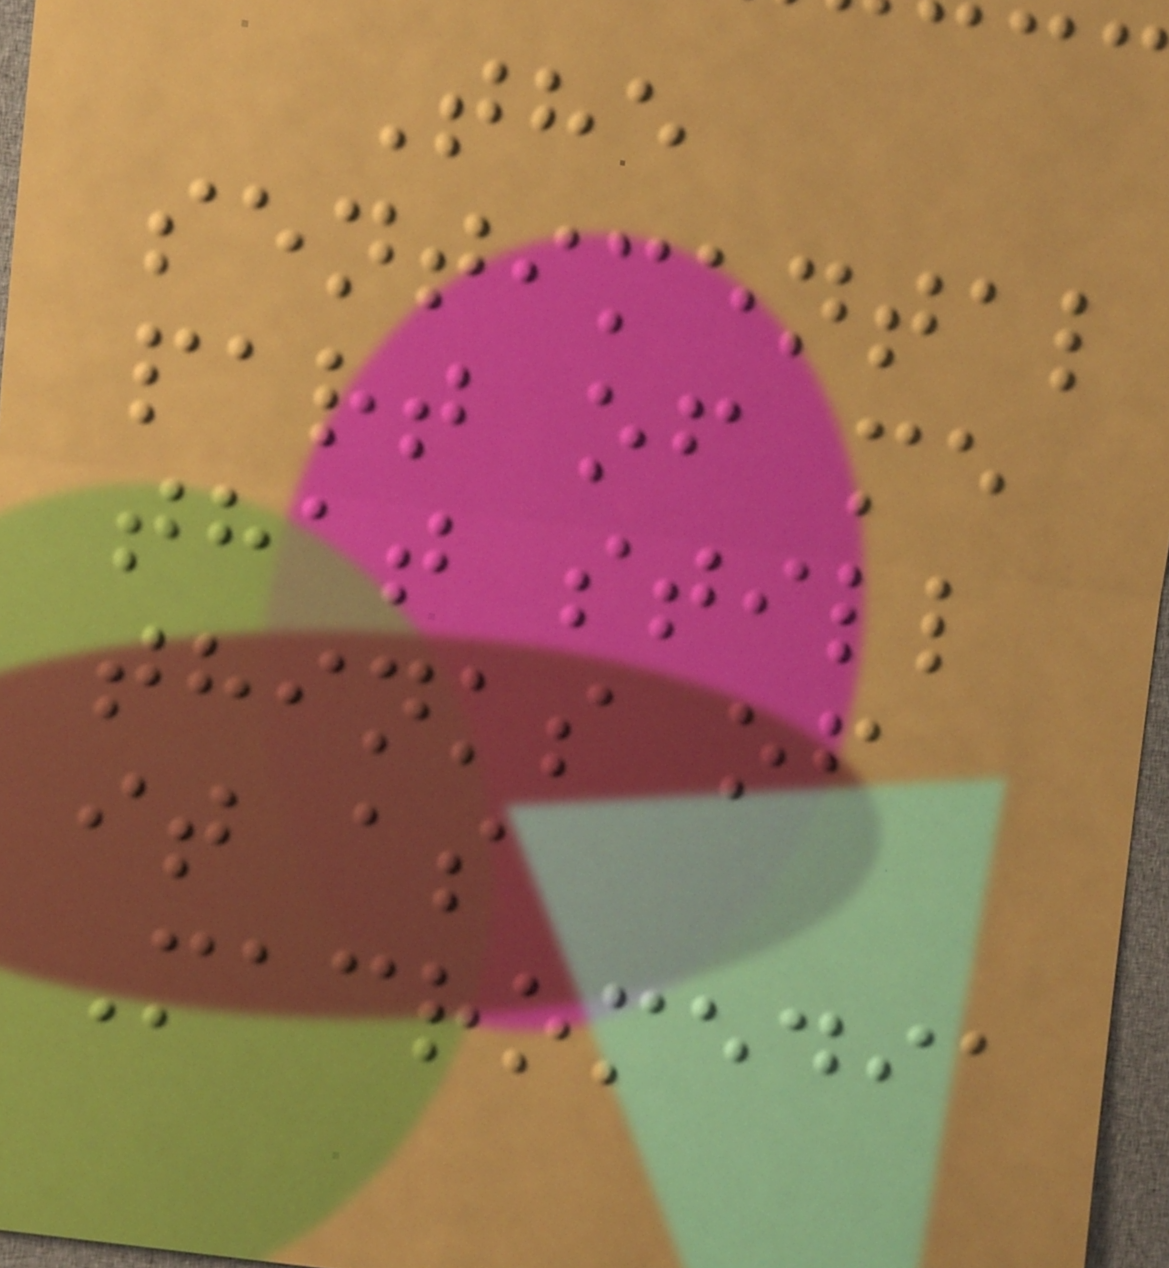The
sentimental
part of me
that still
thinks of
it as
Macromedia
